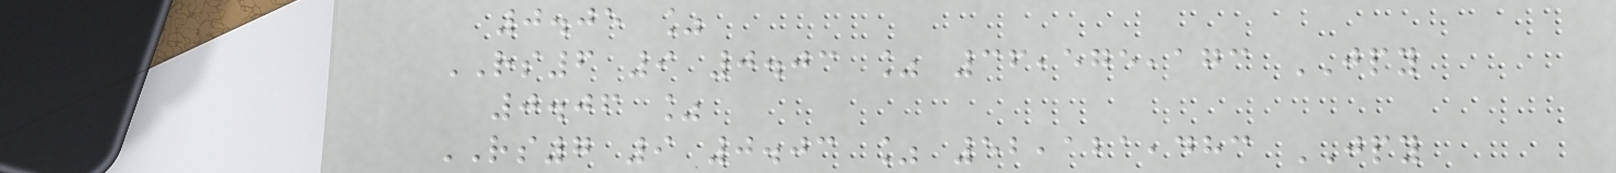0.05 %
RS6 9 0.03 % 36,575,173 JPY
0.06 %
RS7 9 0.03 % 52,121,483 JPY
